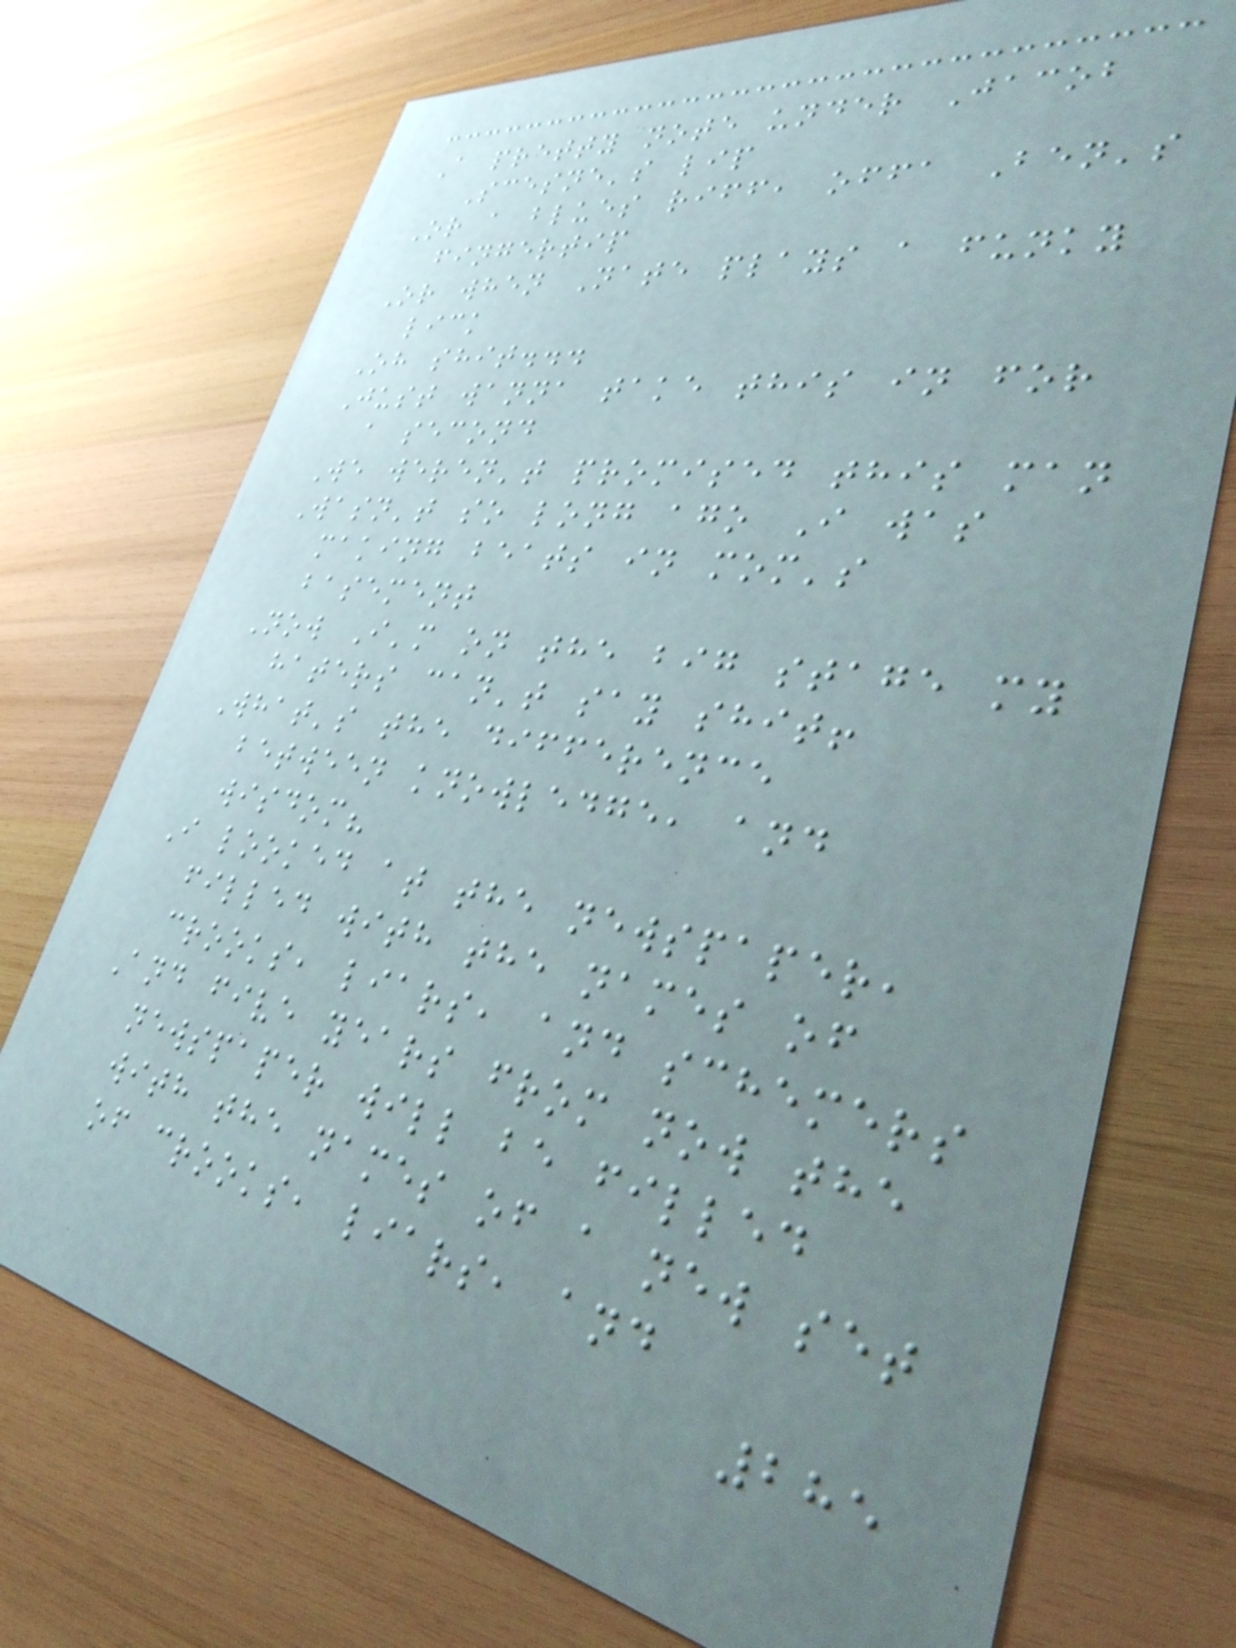A pretty note under Jacob
Scesne's lip
Or a blues riff, offa Ben's
fingertip
Or when Nate plays a funky
lick
Oh shit...
Just wanna take this in for
a second
We weren't promised this man
Wasn't so long ago I was
making beats in mom's
basement
Now I'm on the big stage my
haters can't say shit!
What's the difference
between knowledge, and
wisdom?
I looked at the newspaper,
filled with the names of
crooks, liars, and schemers
And five years from now the
newspaper will be filled
with the names of a new set
of crooks, liars, and
285
